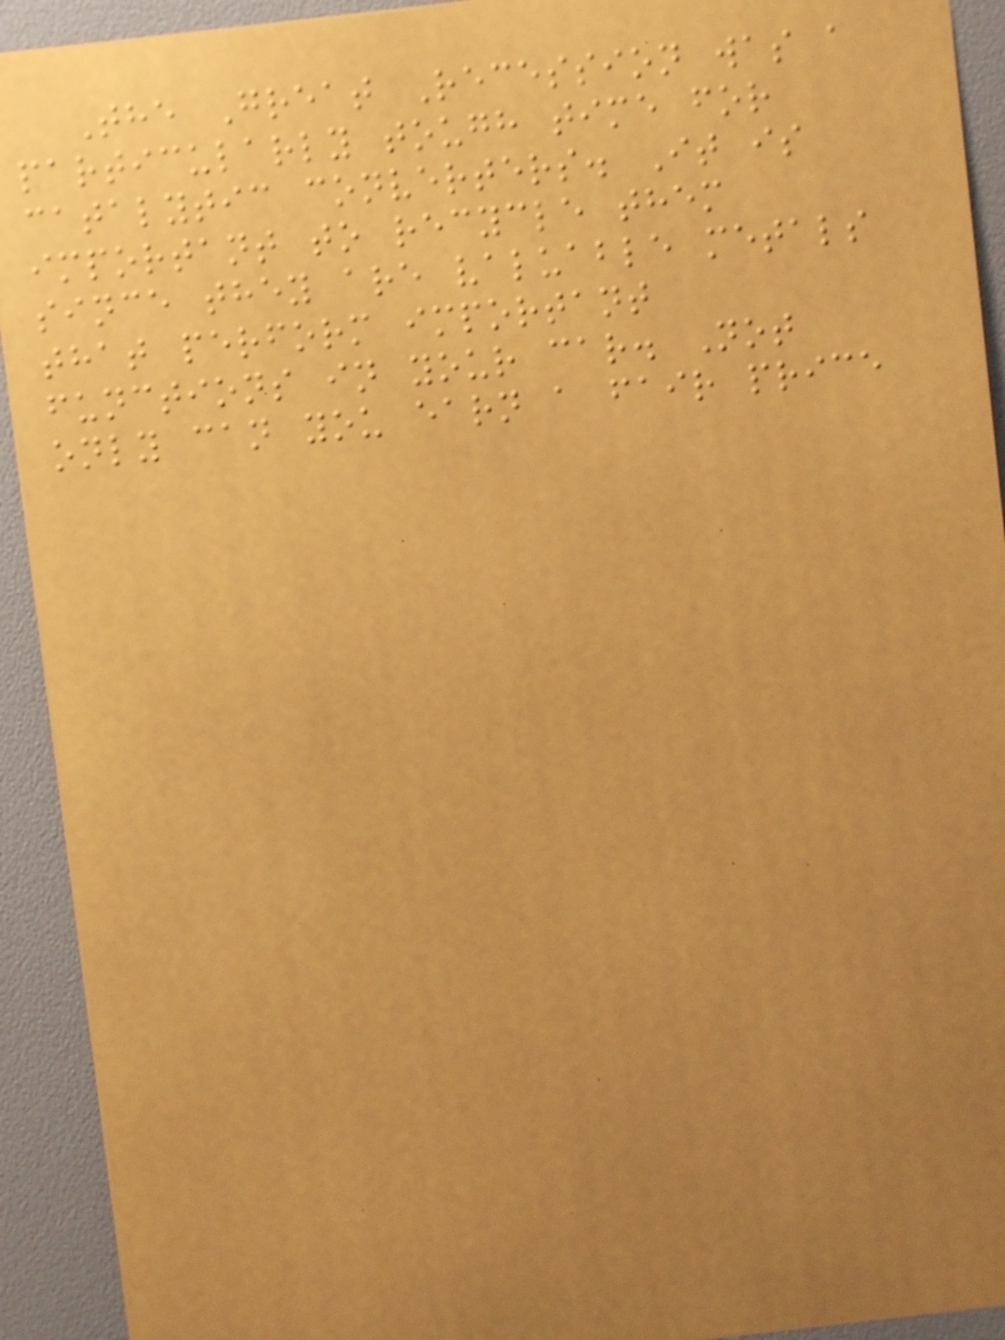The Great Recession was a
particularly tough time for
catalytic converters. It is
important to recycle them
since they are valuable metals
that perform important
functions in your car. Not
only can you earn a fair price
